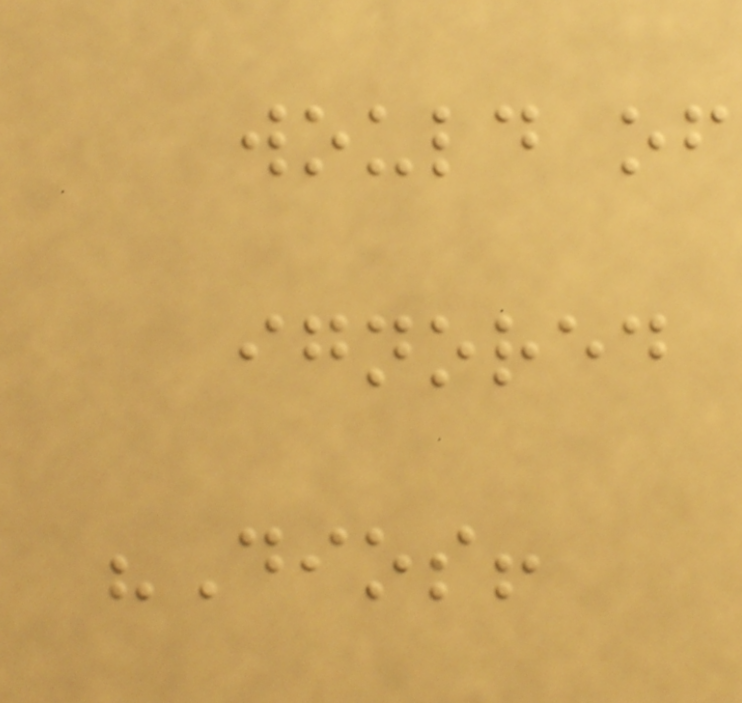would of
ignored
"Dios!
